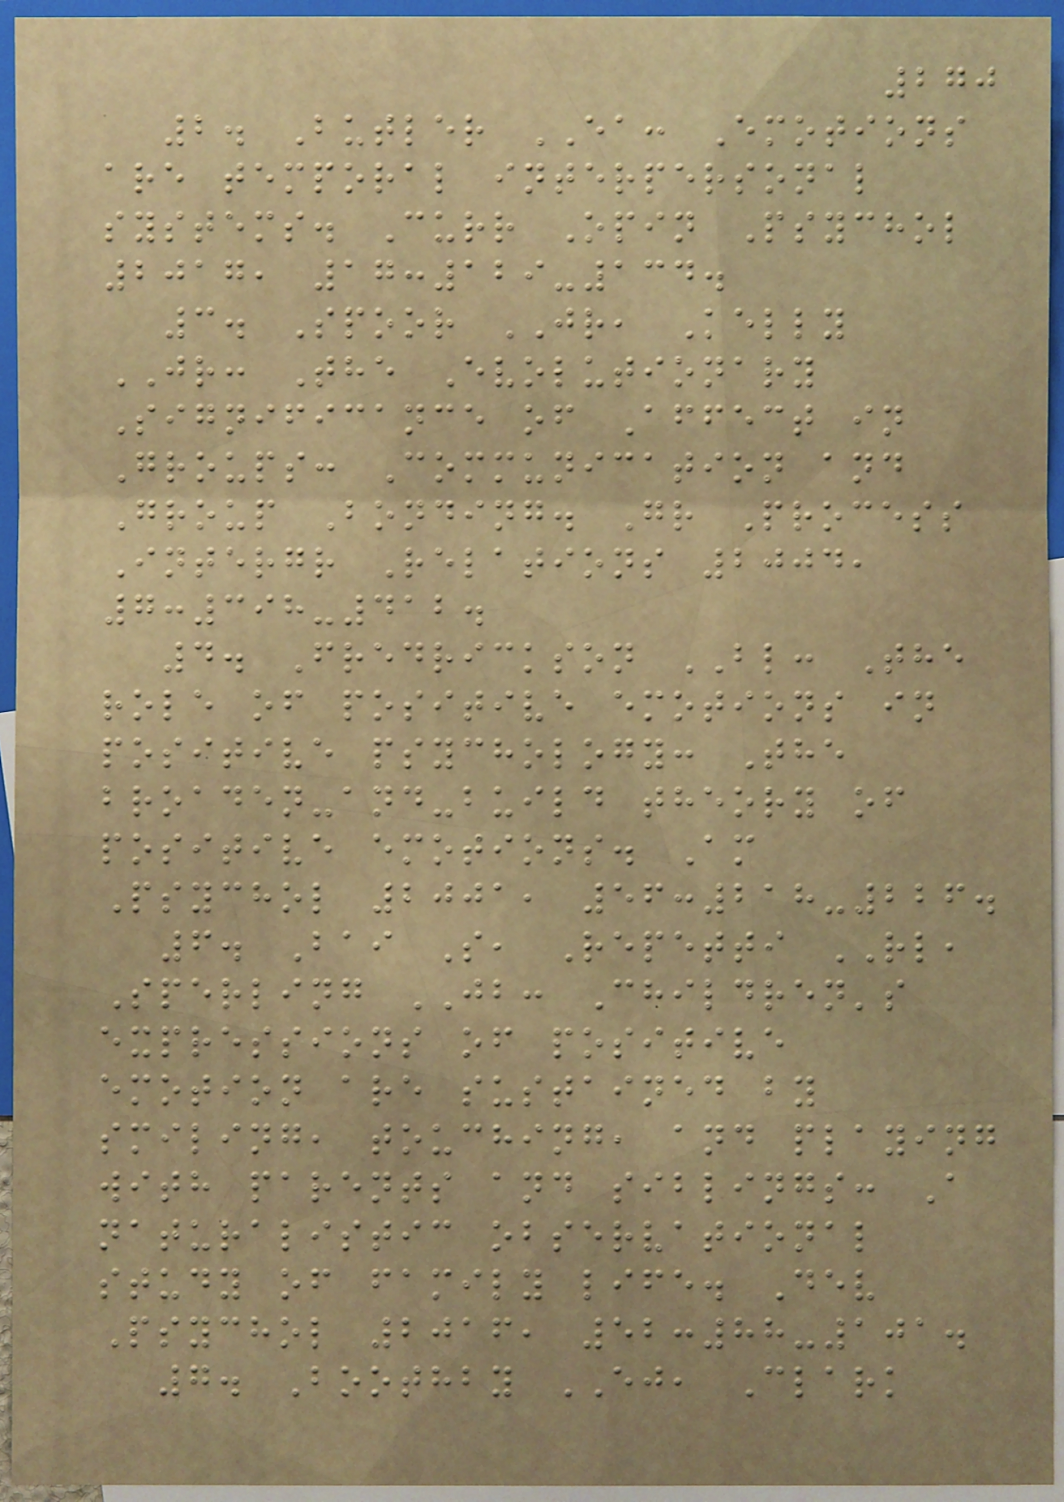270
2. Butler EA: Emotions
are temporal interpersonal
systems. Curr Opin Psychol
2017, 17:129-134.
3. Spoor JR, Kelly
JR: The Evolutionary
Significance of Affect in
Groups: Communication and
Group Bonding. Gr Process
Intergr Relations 2004,
7:398-412.
4. Fredrickson BL: The
role of positive emotions in
positive psychology: The
broaden-and-build theory of
positive emotions. Am
Psychol 2001, 56:218-226.
6. Bai S, Repetti RL,
Sperling JB: Children's
expressions of positive
emotion are sustained by
smiling, touching, and playing
with parents and siblings: A
naturalistic observational
study of family life. Dev
Psychol 2016, 52:88-101.
7. Boothby EJ, Clark
